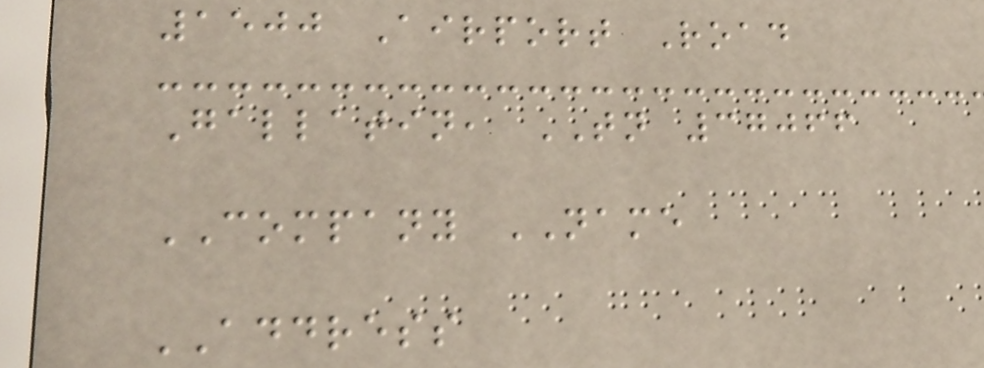1500 Airport Road
Gallatin, TN 37066
COMPANY NAME
ADDRESS
